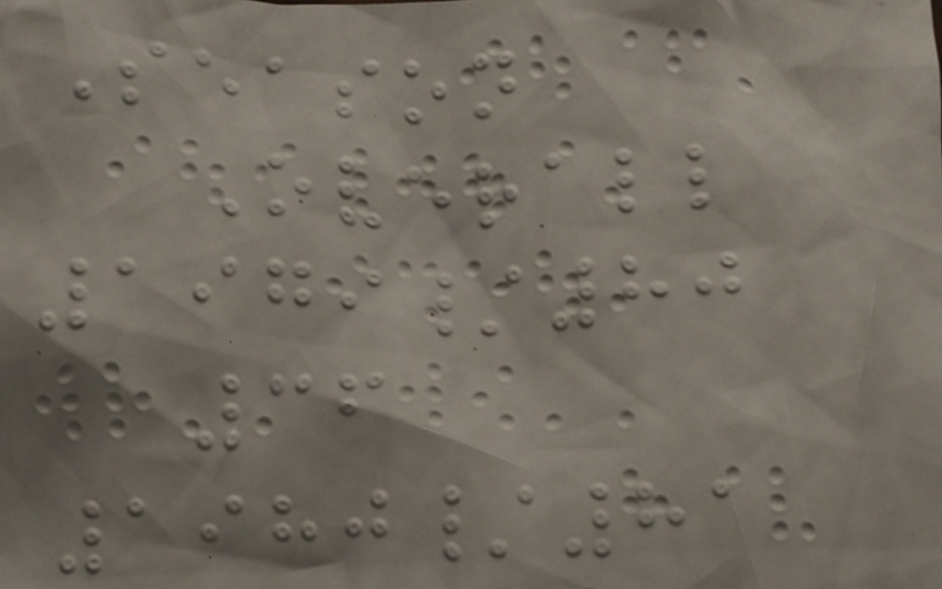Season
Overall
1979/80
36
1980/81
